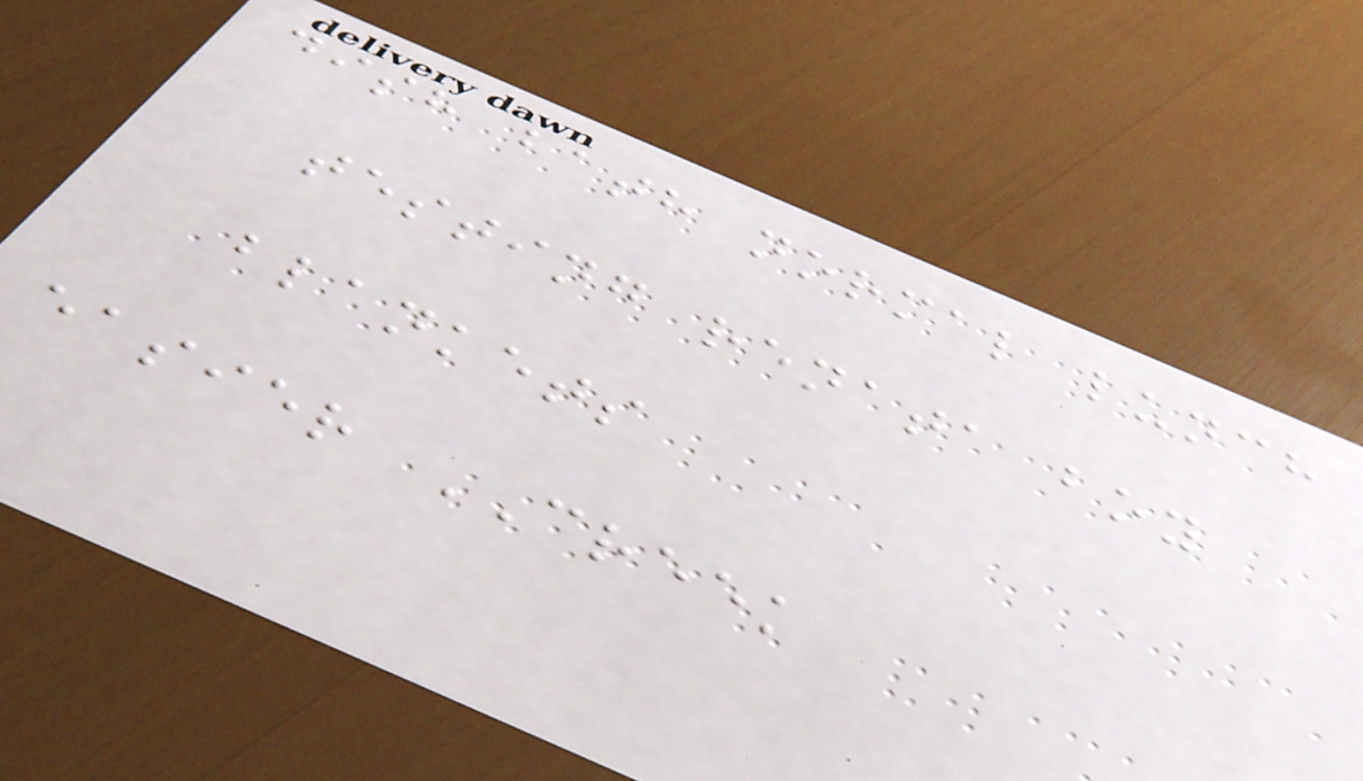dish bath normal lunch
testing renata boy
blankets
easier CREEK
